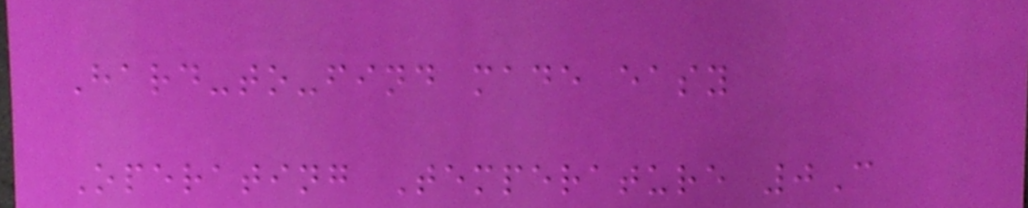Hard-to-find made easy
Operating Temperature 0C
